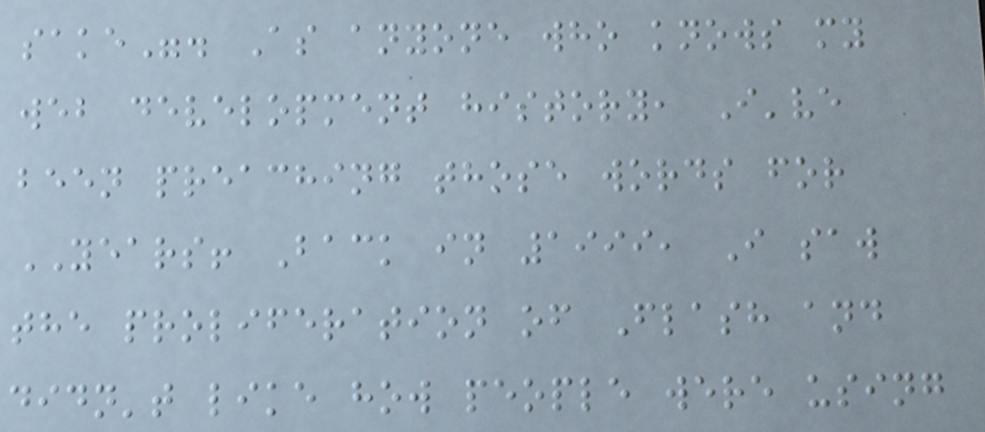sake". As anyone who knows my
web development history, I've
been preaching those words for
YEARS! Back in 1999, I saw
the proliferation of Flash and
didn't like how people were using
